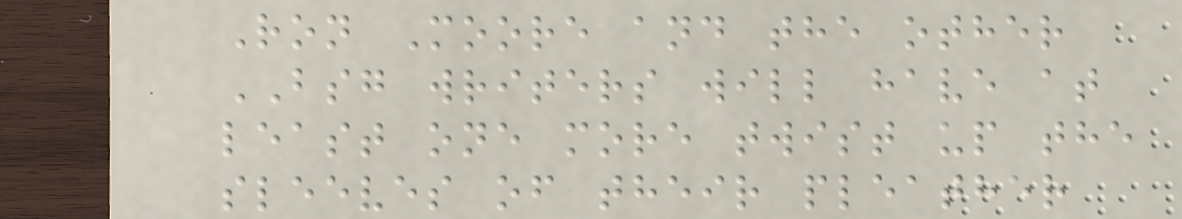Ron Moore and the other
BSG writers will have at
least one more twist up the
sleeves of their pleather
